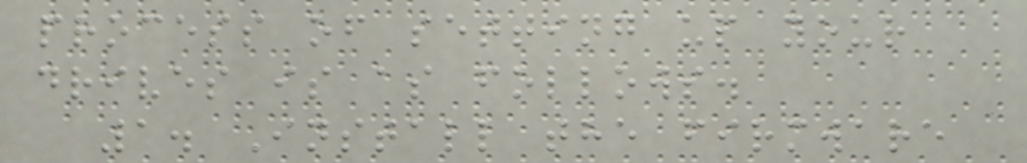process of setting up your
drives is as follows.
1. Install the firmware
